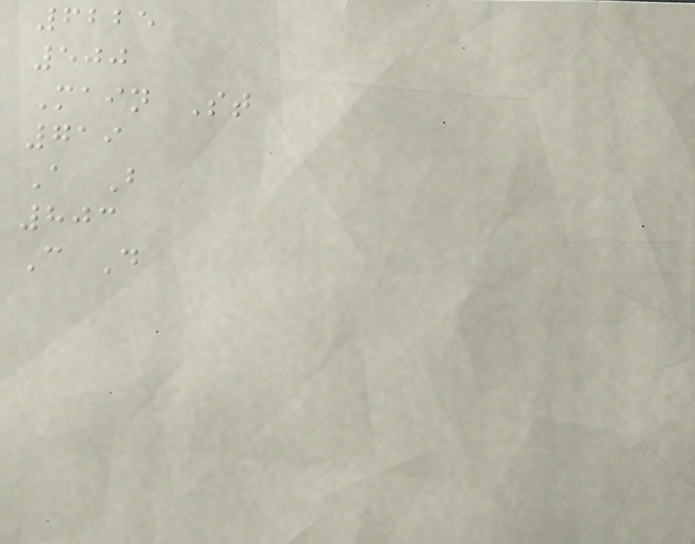6225
500
Main St
719
A B
803
C D
